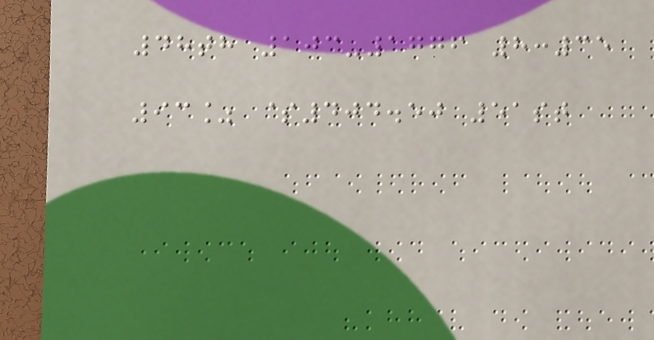48th 103-1776 8:35
93% $404.50 51st
